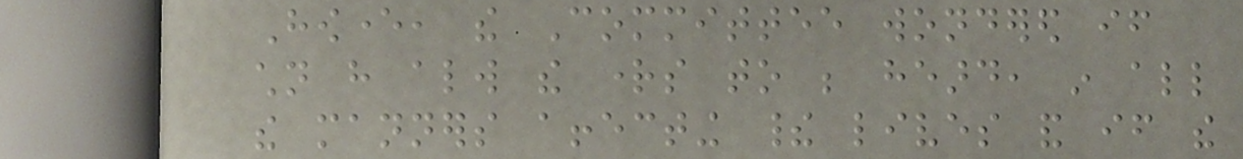However, the Committee wondered if
children have always the rights to be heard, in all
the manners affecting their lives and if the
